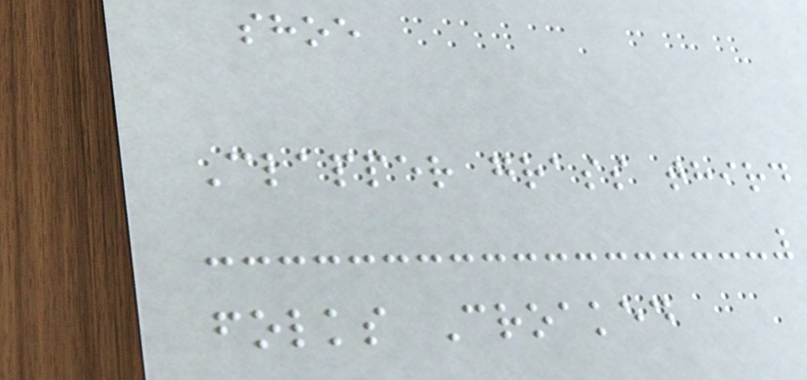shoe
Clapper grass third
folks Croaked
